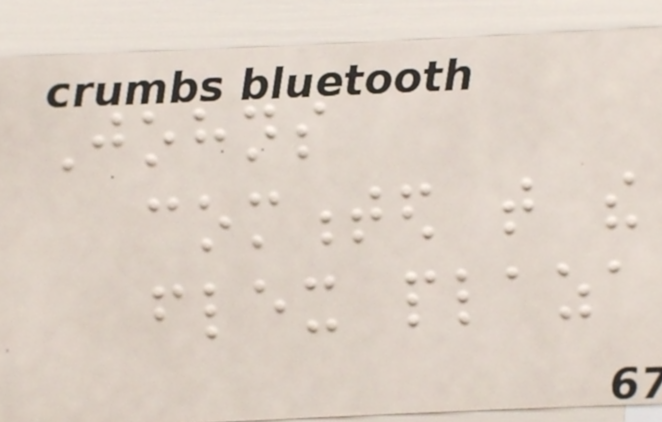Johns
commented that the
flex plaza
